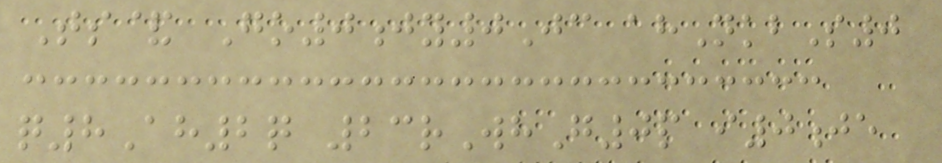Ts& Go0jy0Jc ahNkbS0
q8Ah2q 23rWhG0p i0je
